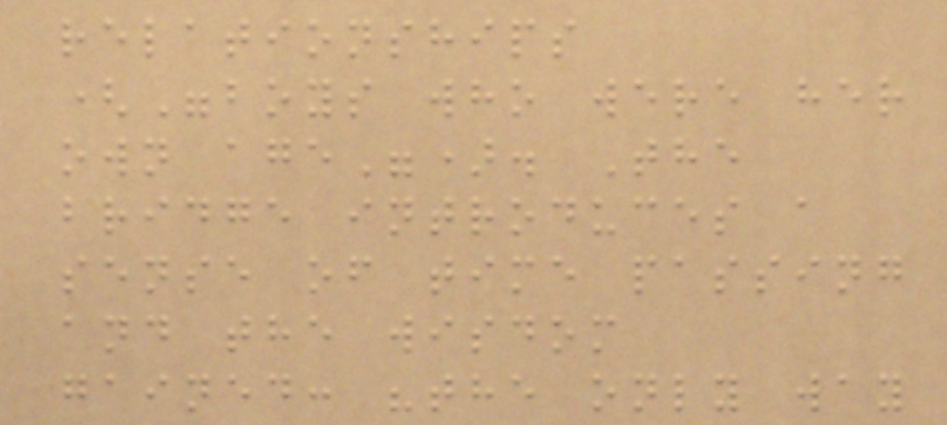relationships
("boys who were her
own age"). The
bridge introduces a
sense of time passing
and the wisdom
gained: "the only way
